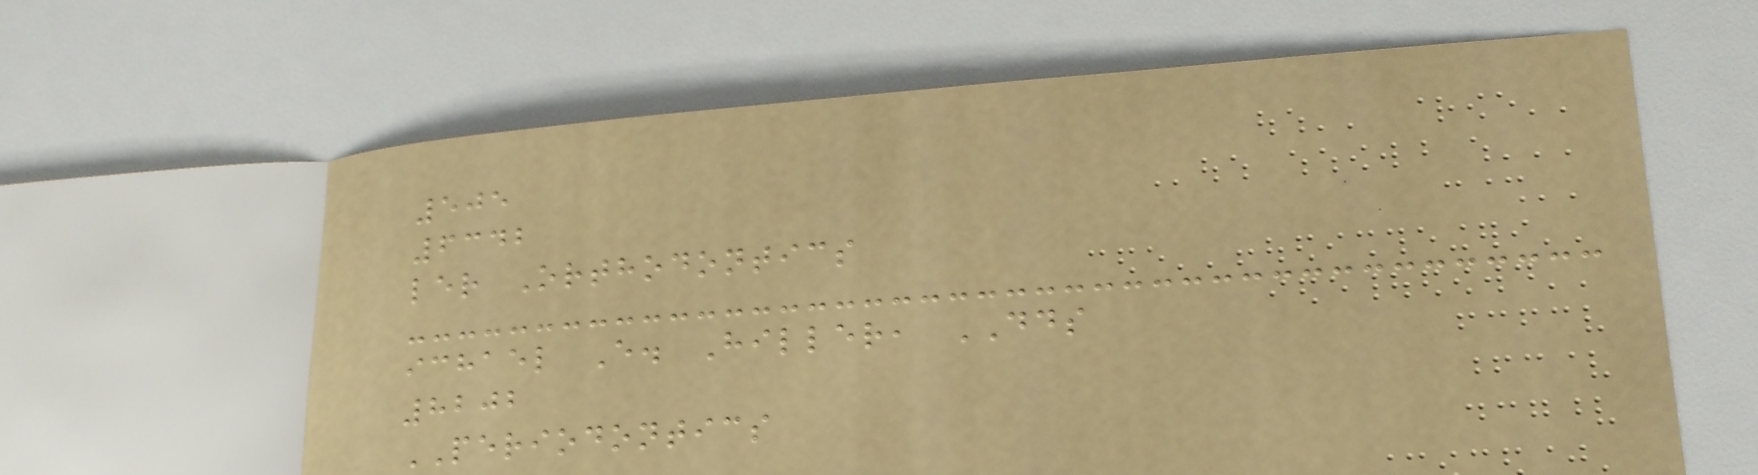505
6342
ler Orthodontics
ichael E. Hiller, DDS
8202
PERIODONTICS
